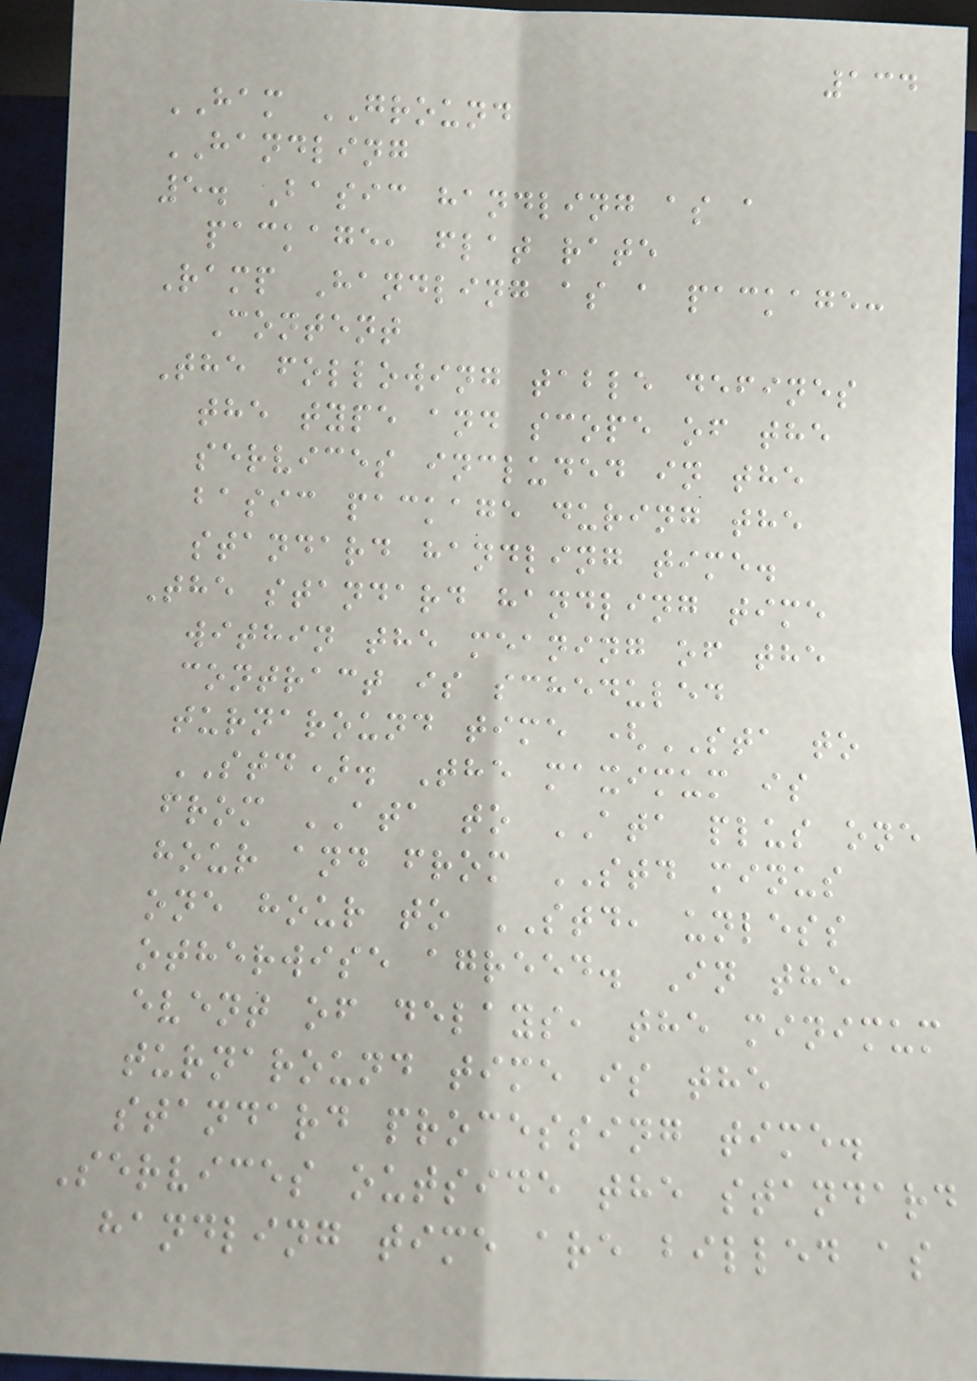134
HAM GROUND
HANDLING
5. Basic handling as a
package, flat rate
Ramp Handling as a package:
Content
The following table defines
the type and scope of the
services included in the
basic package during the
standard handling time.
The standard handling time
within the meaning of the
contract is scheduled
turnaround time (STA to
STD). The maximum is
from ATA to ATA plus one
hour and from STD minus
one hour to STD, unless
otherwise agreed. In the
event of delays, the minimum
turnaround time is the
standard processing time.
Services outside the standard
handling time are billed as
